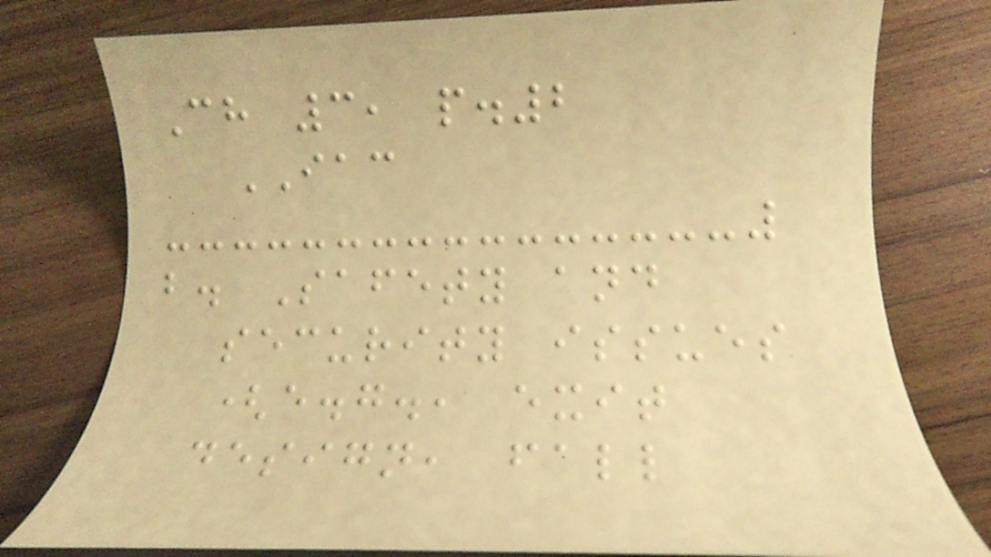Ch 3, p.2
IAC
b. Safety and
security issues
(e.g., exit
design, fall
